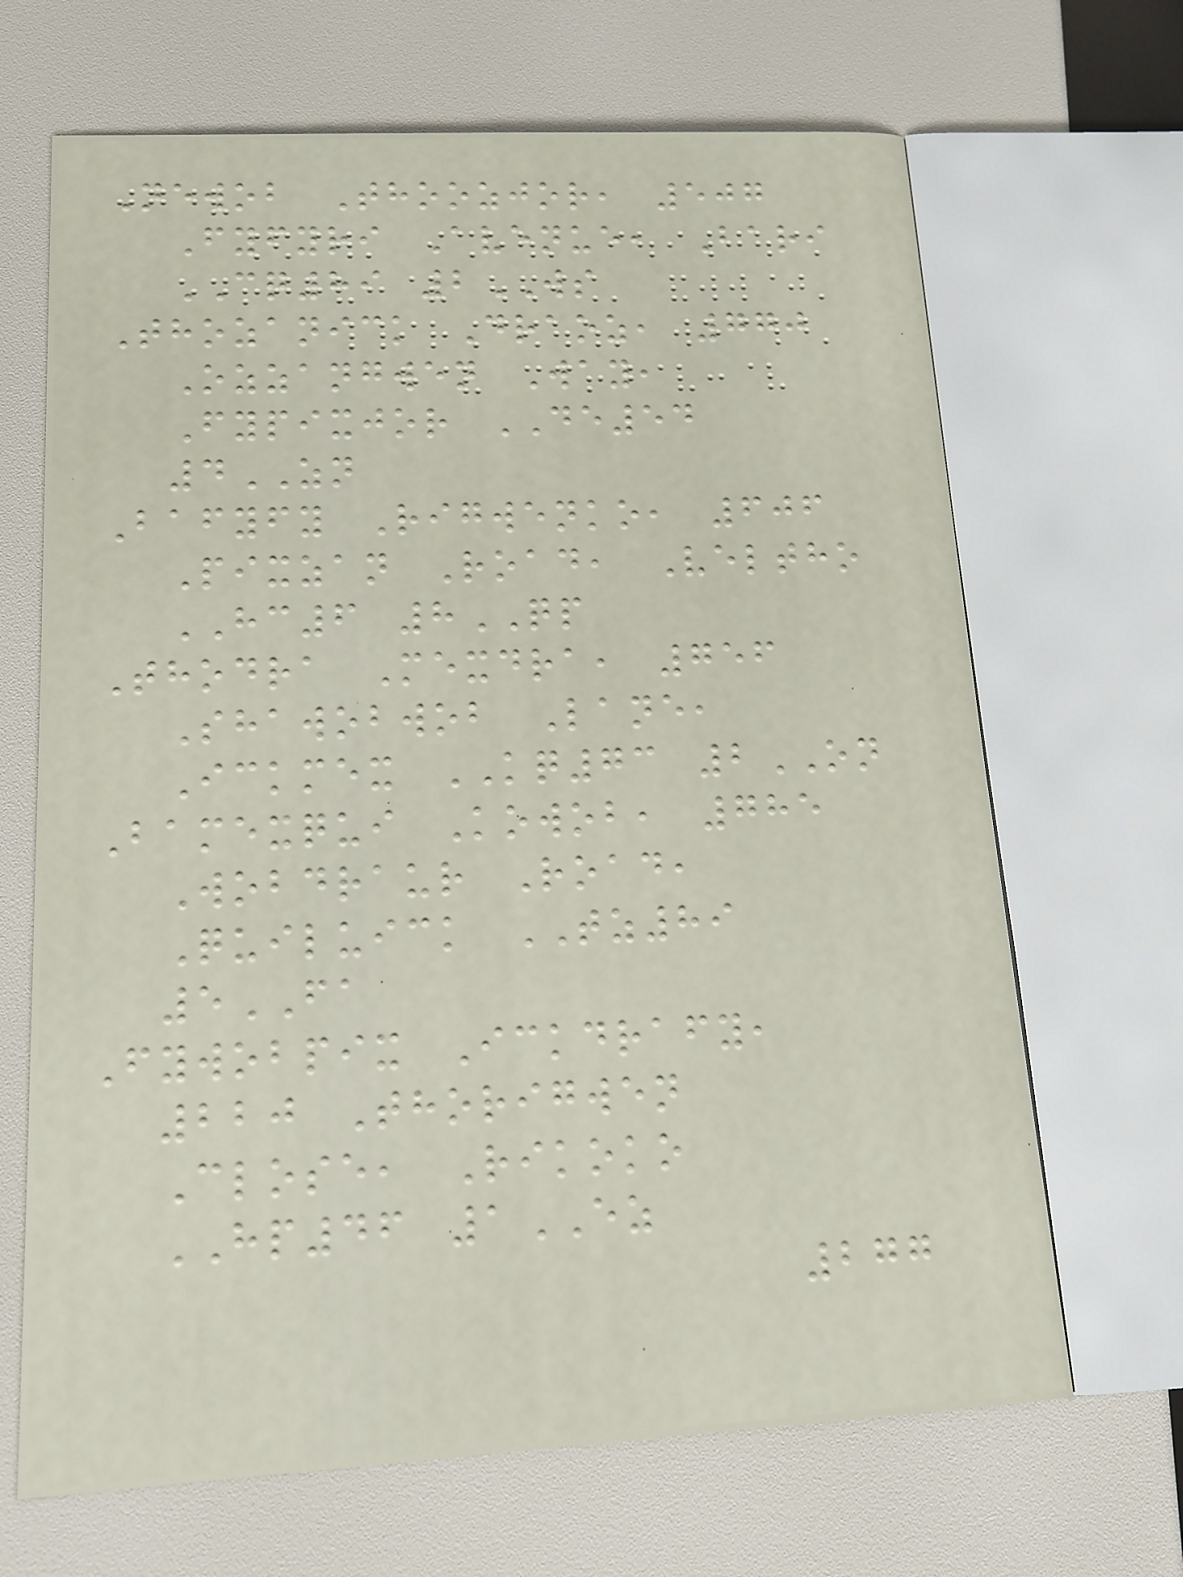Newob Thoozjor, 507
Fyfyri Avenue, Bari
CQ89 2WS
Thozanick Draoz, 770
Ozzangwen Way,
Fypixjor DE54
4ZN
Bafyfy Rigwenko, 606
Pixzan Road, Veltho
HC6 8QP
Thodra Mexdra, 756
Shawobwob Lane,
Ickmex KQ73 2ON
Bamexqui Kowob, 785
Wobdraur Road,
Quiluick TZ89
5FA
Fywobpix Ickdrafy,
220 Thorigwen
Close, Rikoko
HP46 1EZ
277
